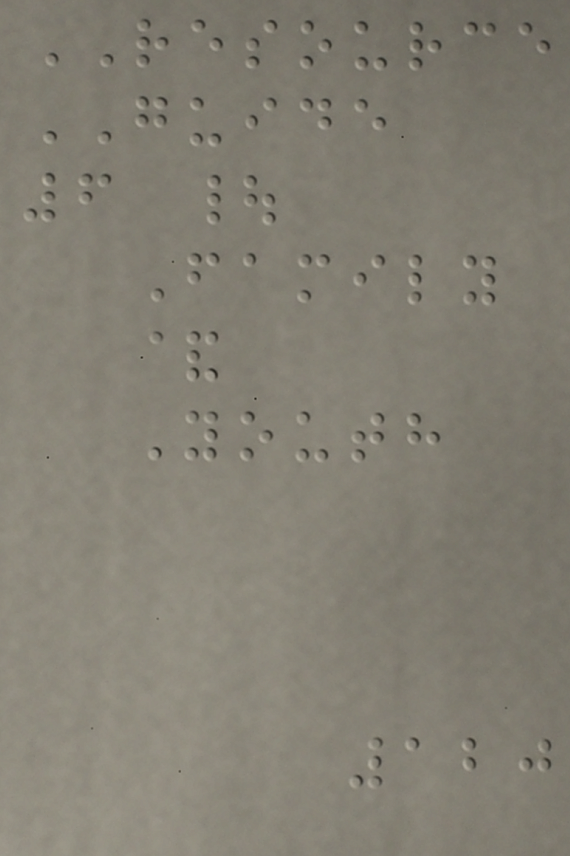RESOURCE
GUIDE
6 |
Family
&
Youth
120
